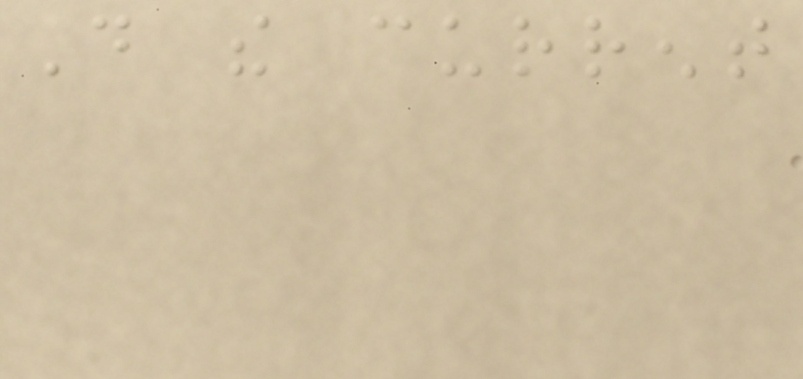Do the current
